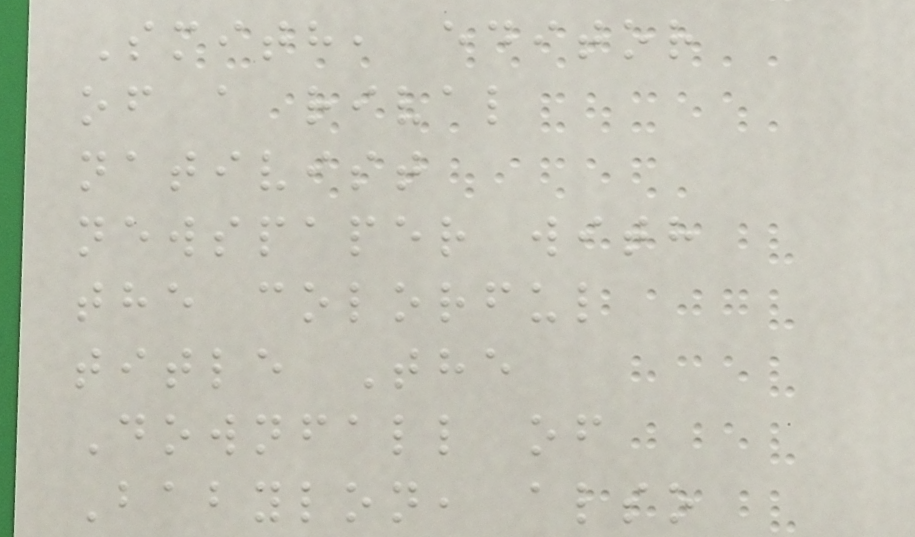Smith, editor
of a rival
nativist
newspaper with
the colorful
title The
Downfall of
Babylon, also
